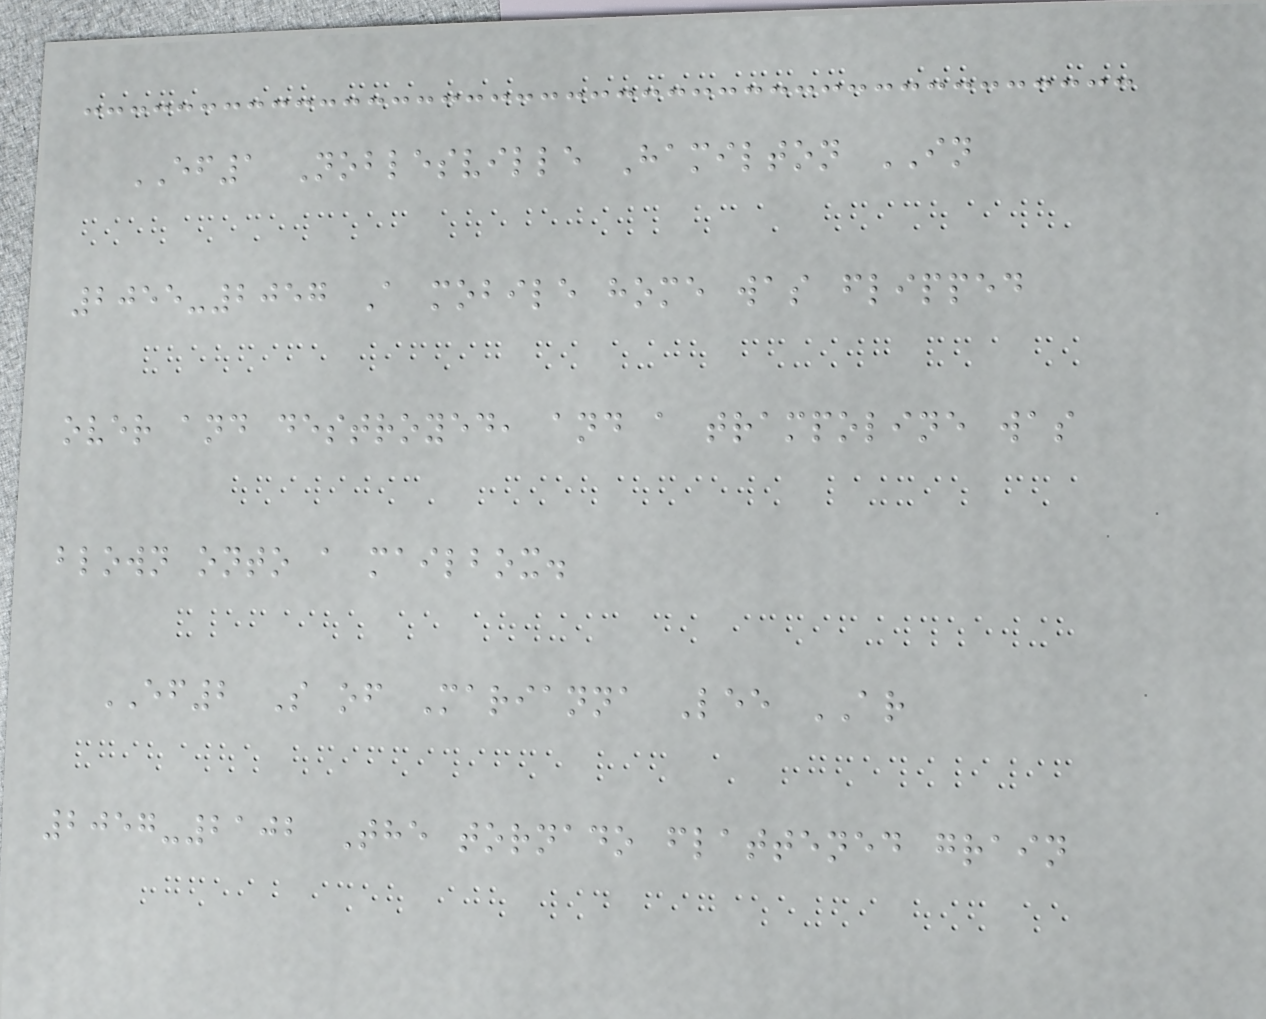EF1 Noblesville Hamilton IN
2055-2057 A mobile home was flipped
over and destroyed, and a trampoline was
blown onto a mailbox.
EF2 S of Marianna Lee AR
2057-2102 The tornado flattened grain
